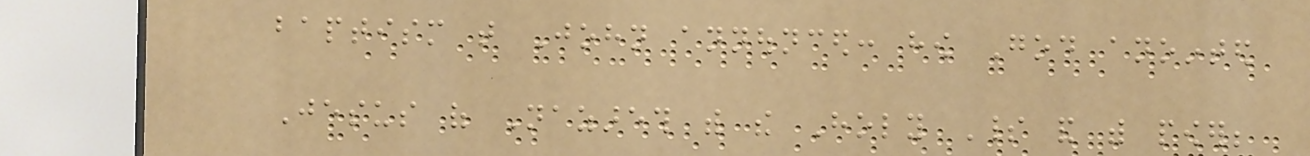baptism that John announced: how God anointed
Jesus of Nazareth with the Holy Spirit and with power;
